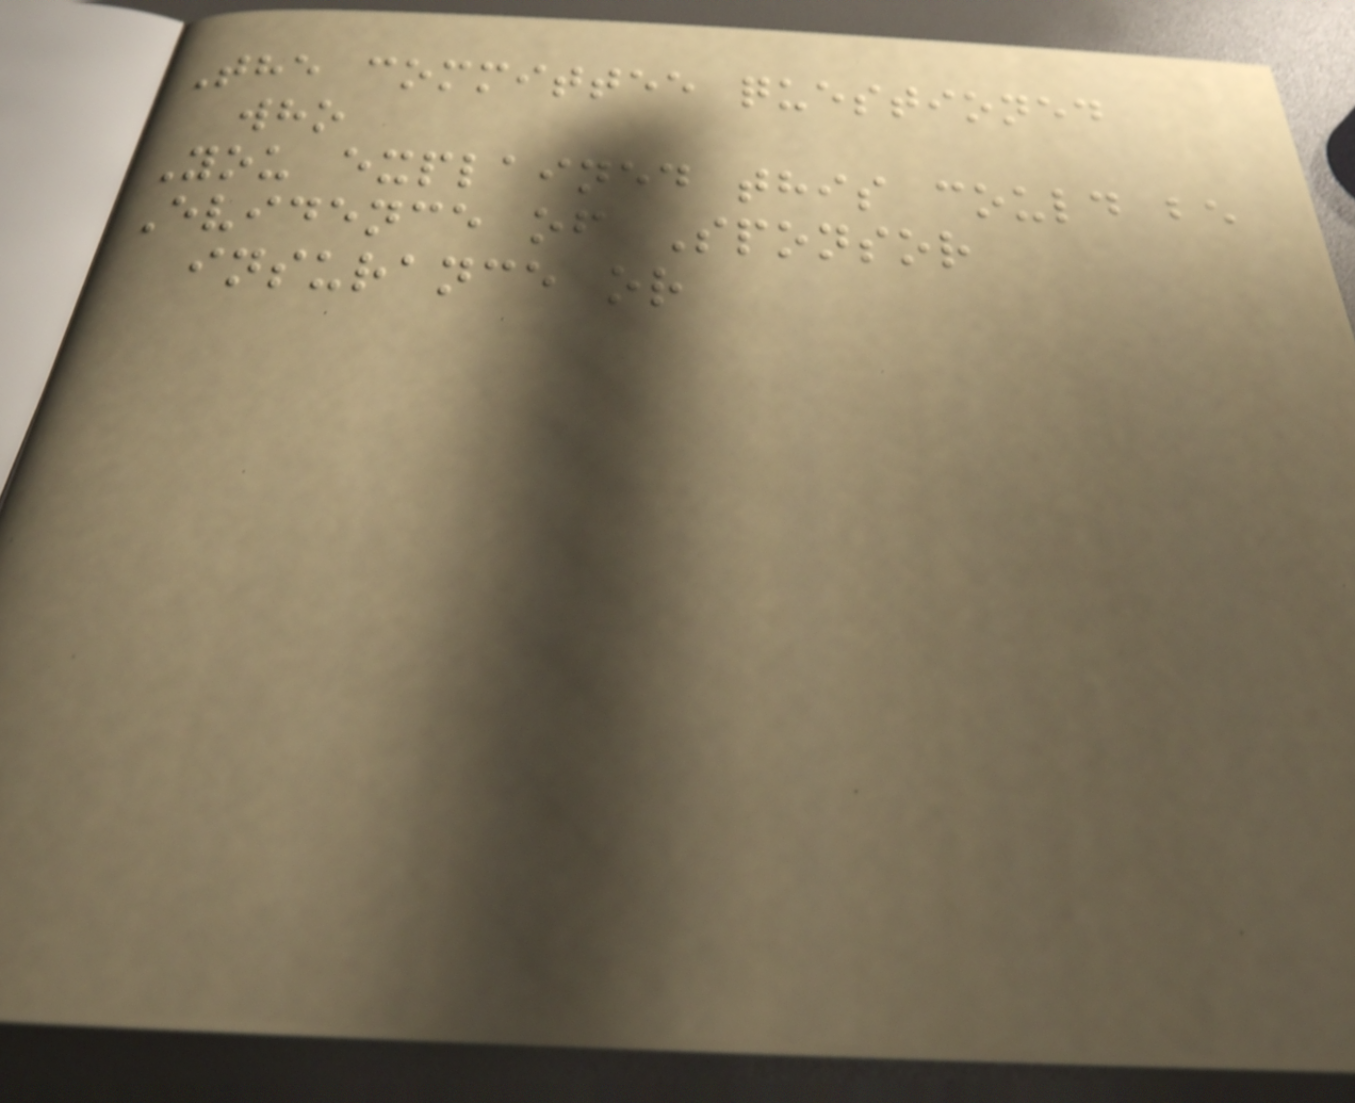The committee questioned
who
You explained this could be
Evidence of Sponsor
insurance or
